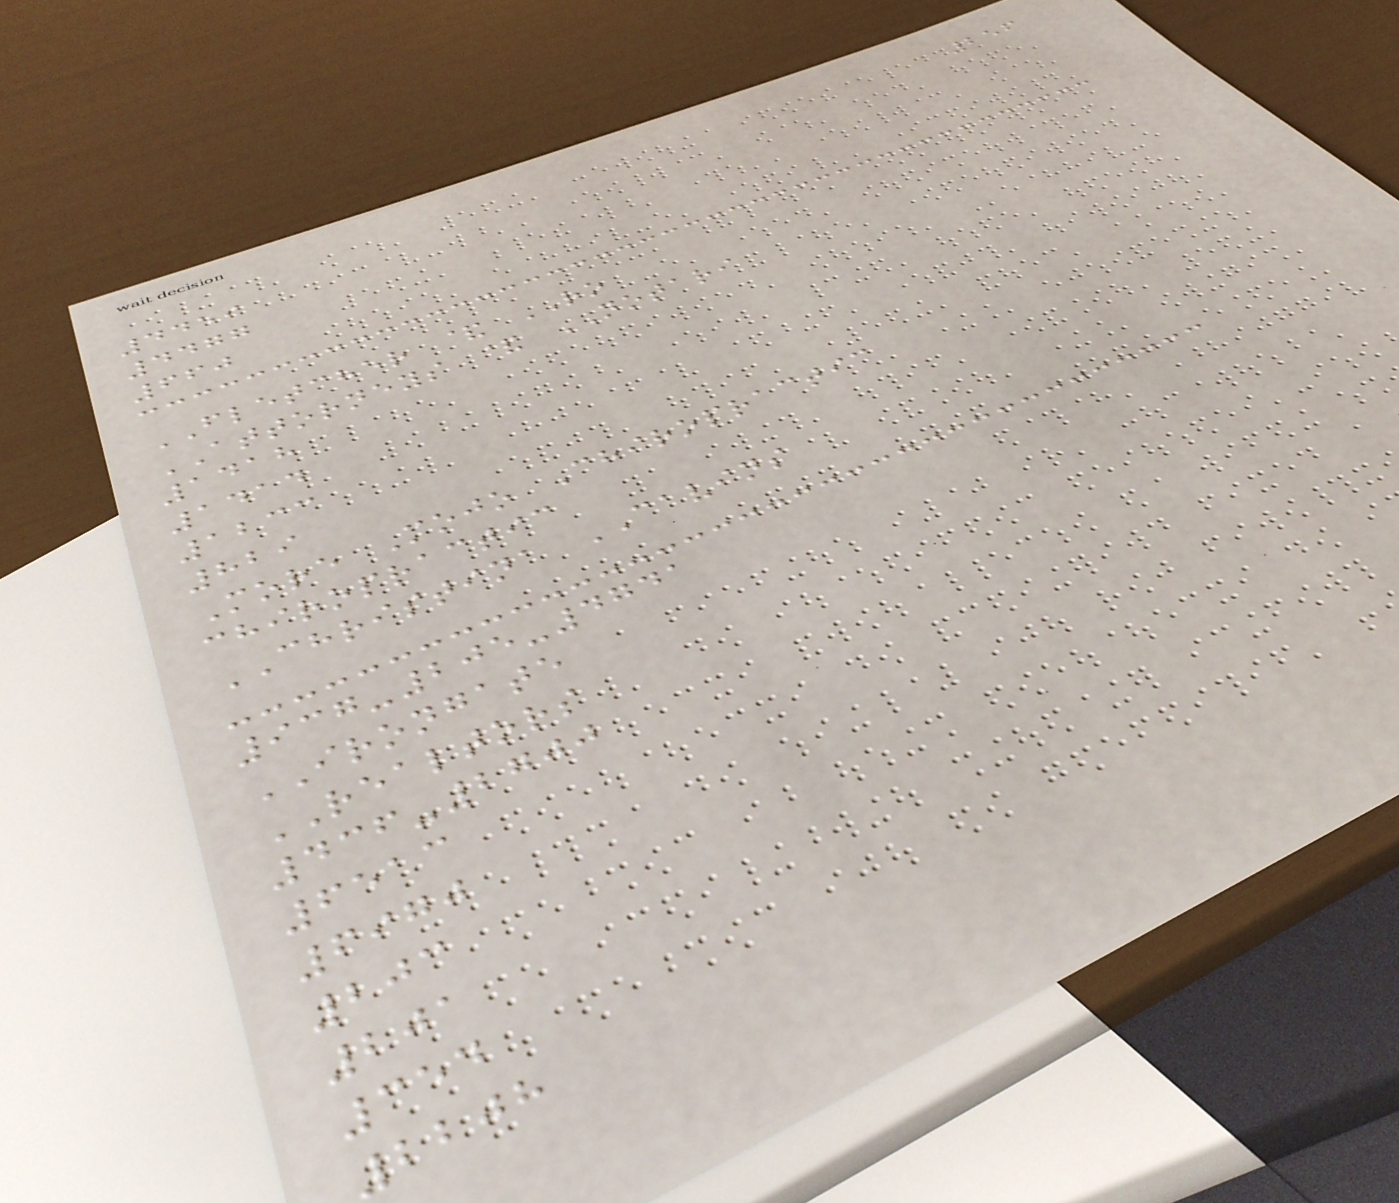256
4459
4477
660
FLETCHER & RO
ATTORNEYS & NOTARI
1418
1414
1233
829
More Mojo Chiropractic
chiropractic
CHRISTINA CAVINS
937-205-4741
IRONGATE
REALTORS
436-2700
6513
6970
203
201
354
2208
